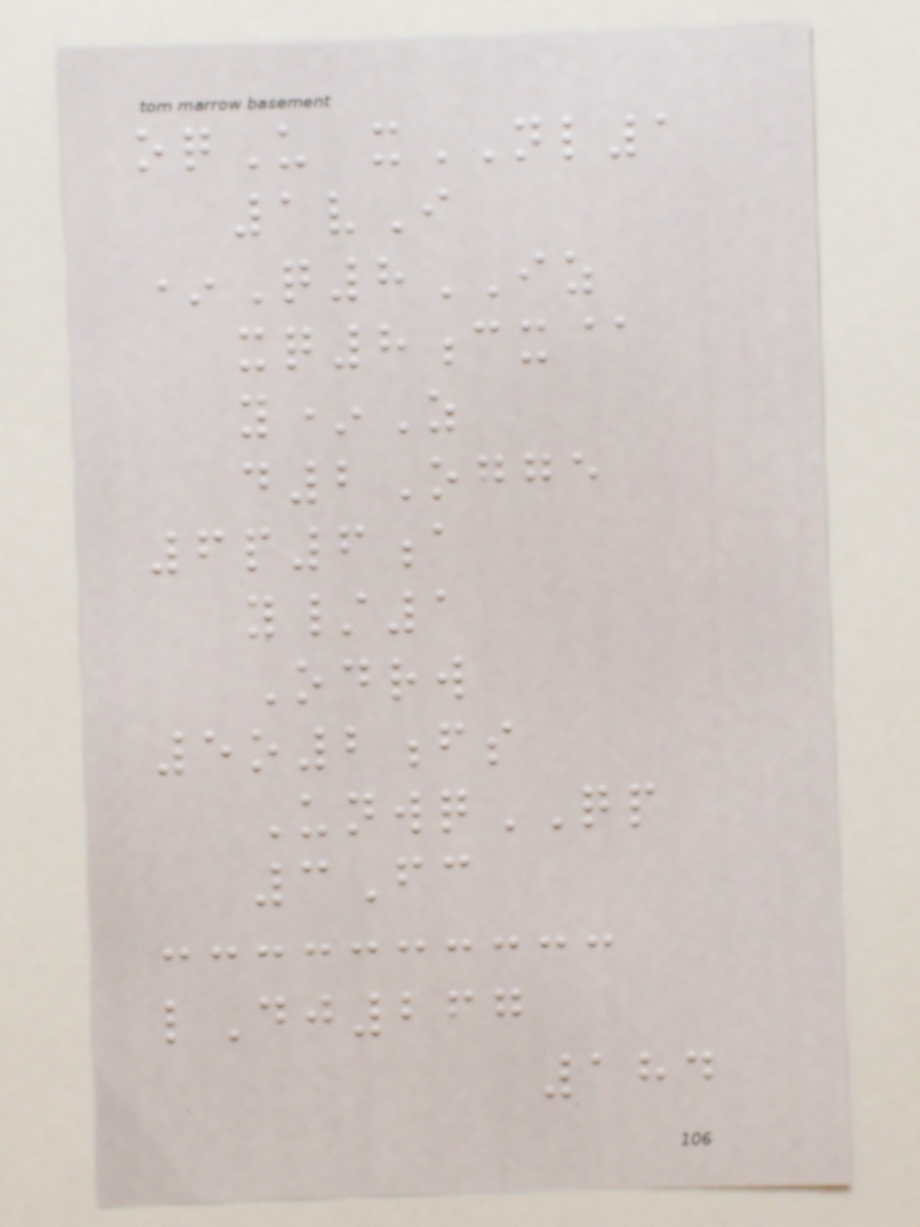oqU xNL1
1vI
*Q8IZ
xq8cx@
y*Z
d2Ogge
6p6a
y/1
Odrw
5o2fs
UnwqQP
3Fc
lDj267
184
